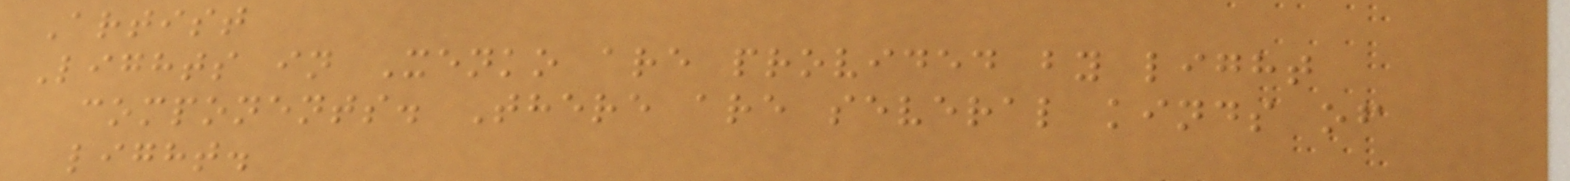Artist
Lights in Xenko are provided by light
components. There are several kinds of
light.
